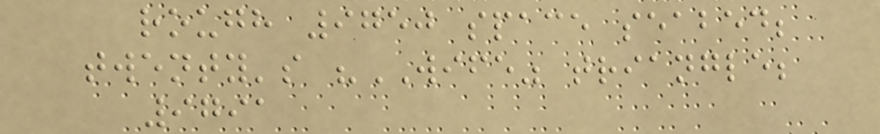rough 9750 space seabed;
twenty's "WIFE" triangle;
9791
